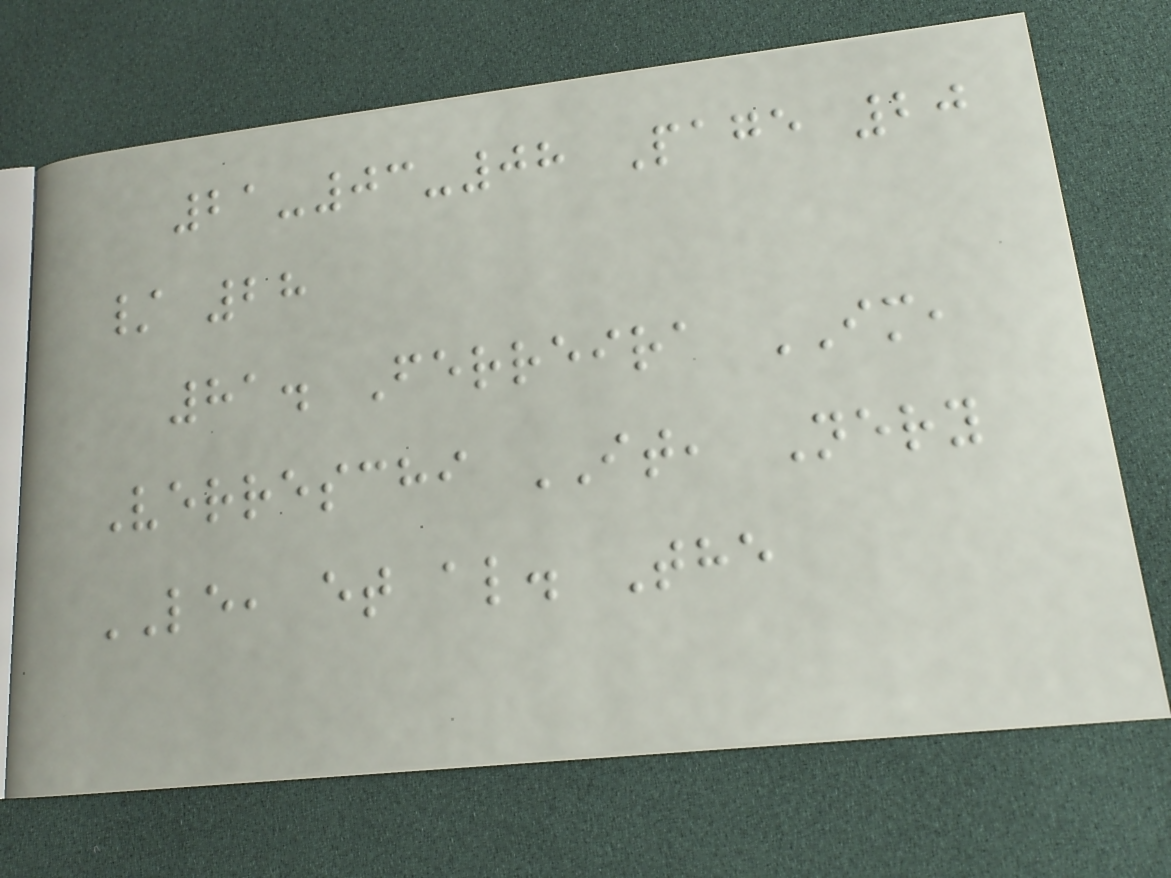21-03-08 Page 20
/ 28
81. Ferreira IM,
Verreschi IT, Nery
LE, et al. The
